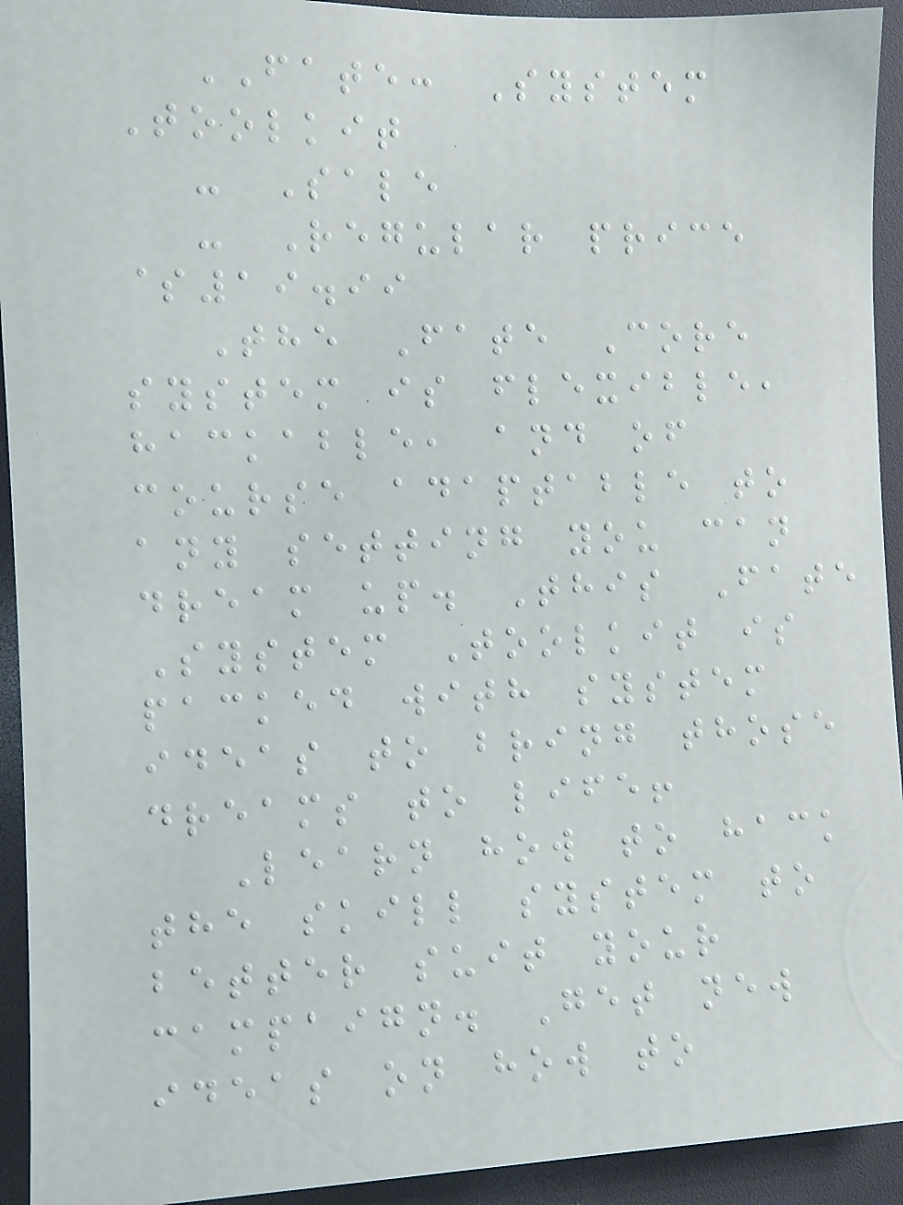FATE: System
Toolkit
- Sale
- Regular price
$19.99
The Fate Core
system is flexible,
hackable, and of
course adaptable to
any setting you can
dream up. This Fate
System Toolkit is
packed with system
ideas to bring those
dreams to life!
Learn how to hack
the skill system to
better suit your
campaign. Get new
ideas on how to
